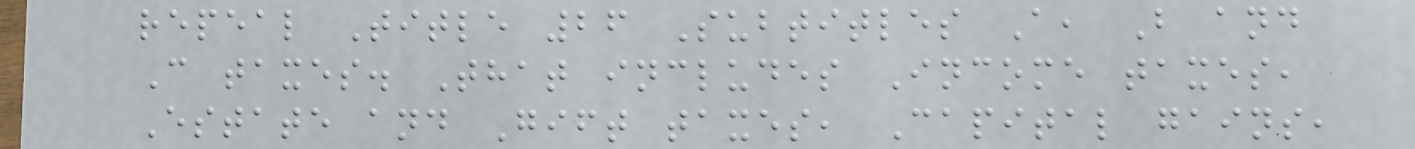repeal Title 26 Subtitles A, B and
C taxes. That includes Income taxes,
Estate and Gift taxes, Capital gains,
